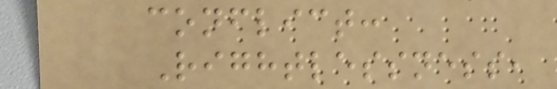conflict:
Rightlessness,
